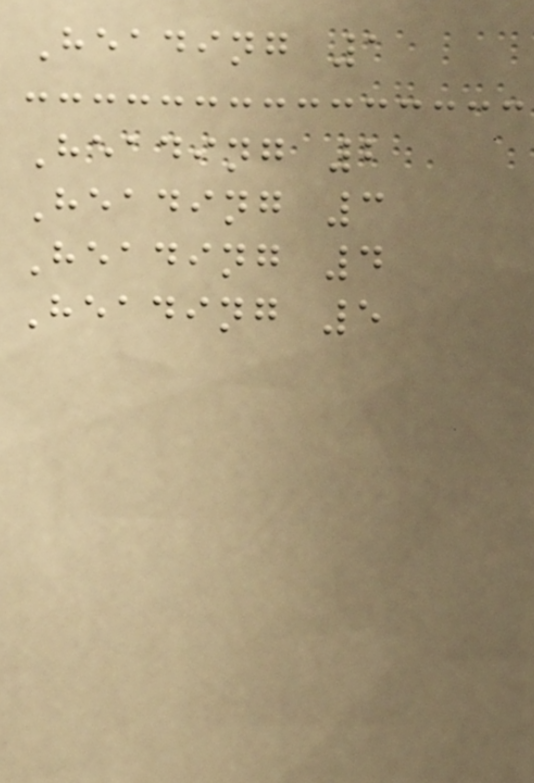Heading 1
Heading 2
Heading 3
Heading 4
Heading 5
